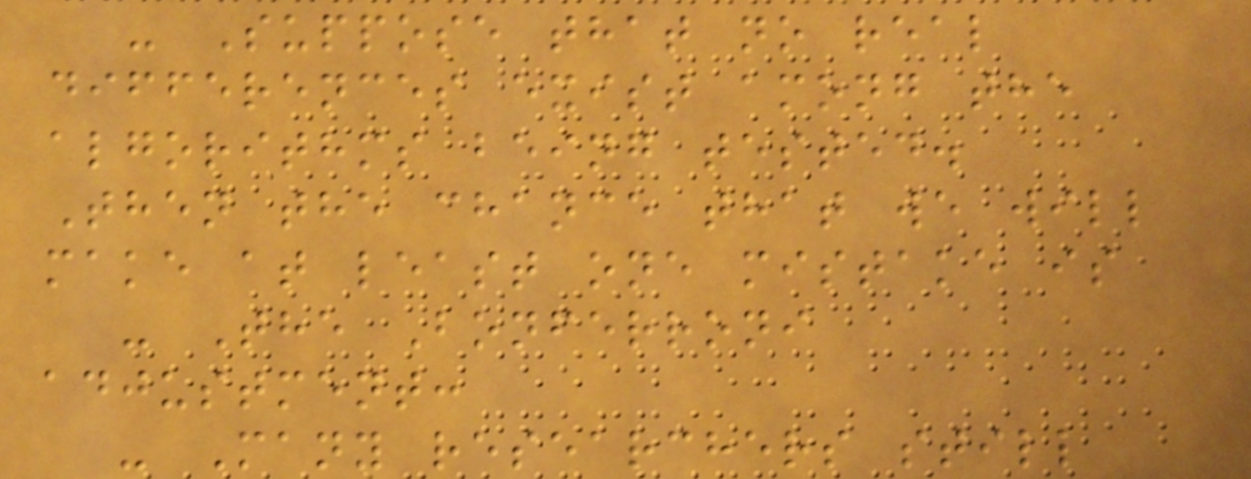- Suppose that no real
differences exist among the
algorithms being tested.
Then the chance that we will
make at least one mistake is
- The Bonferroni
adjustment:
- Many researchers still
